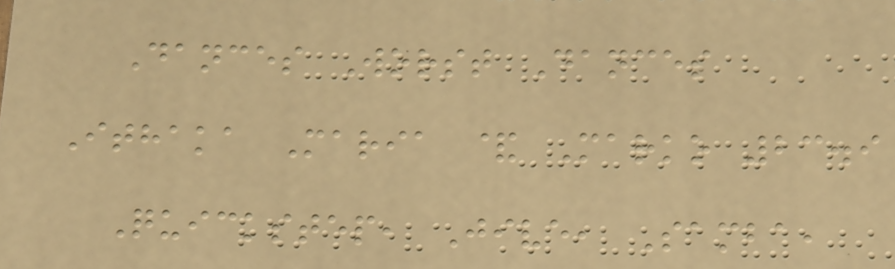Dances Worst Dances
Ithaka Maria & Marko 23.9
Quickstep, Jive, Samba,
